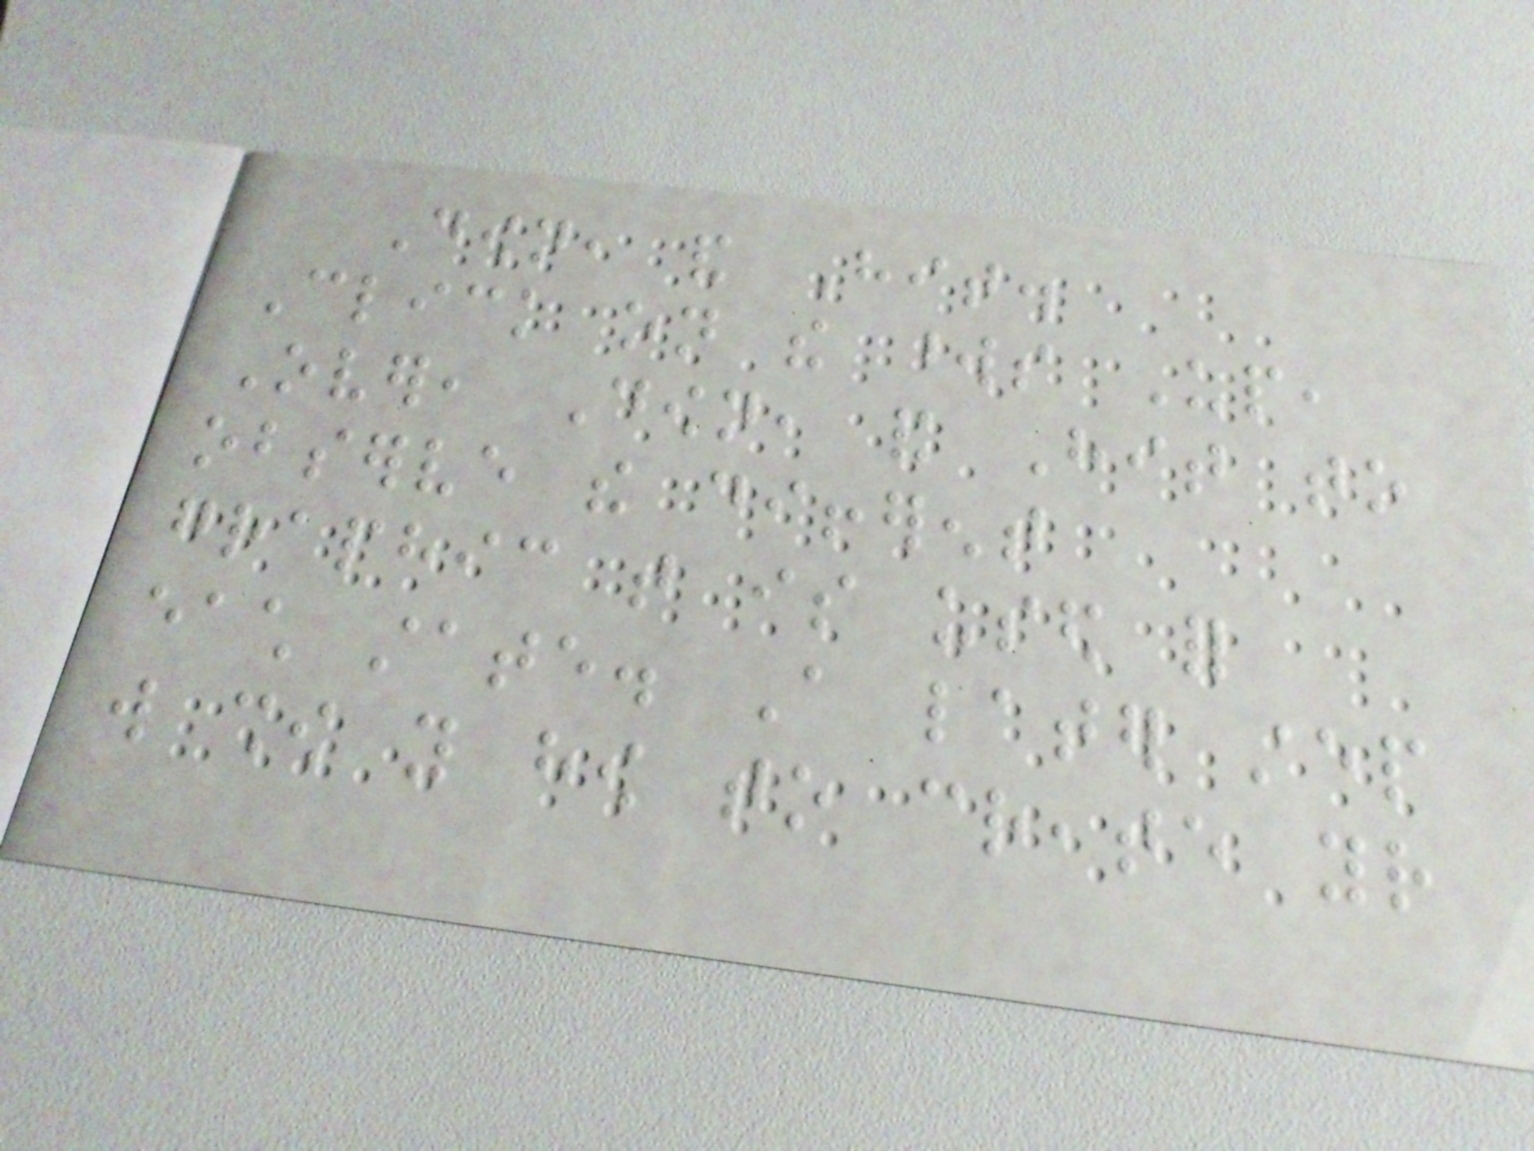Down, and Hit.
Click on the words Up,
Over, Down, and Hit to
observe the different
graphic that is used for
each state. A later step
will show you how to create your
